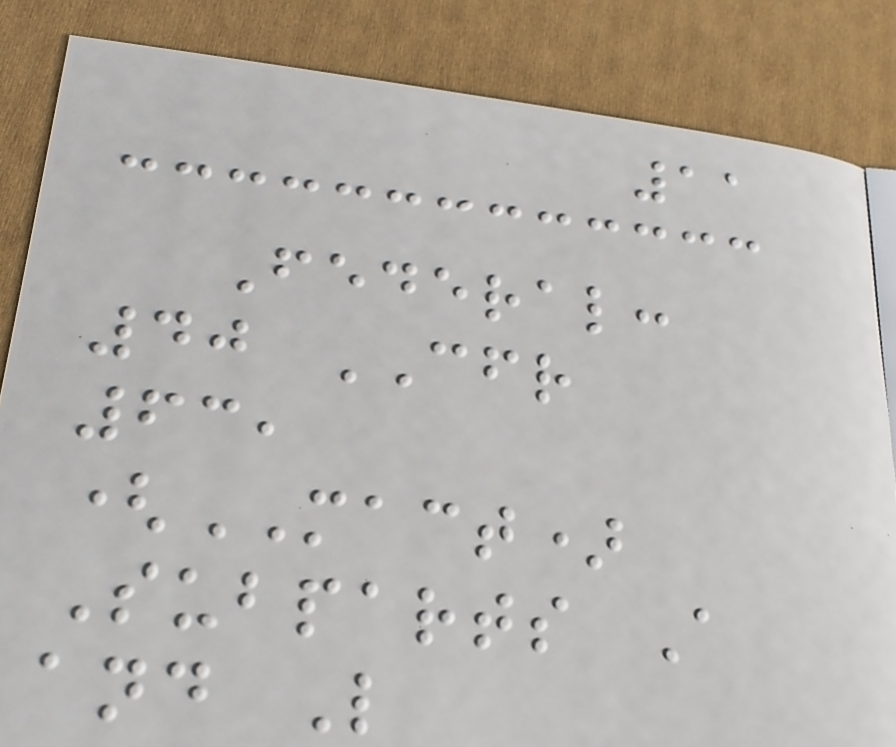11
Federal:
40 CFR
63,
(MACT)
Subparts A
and L
